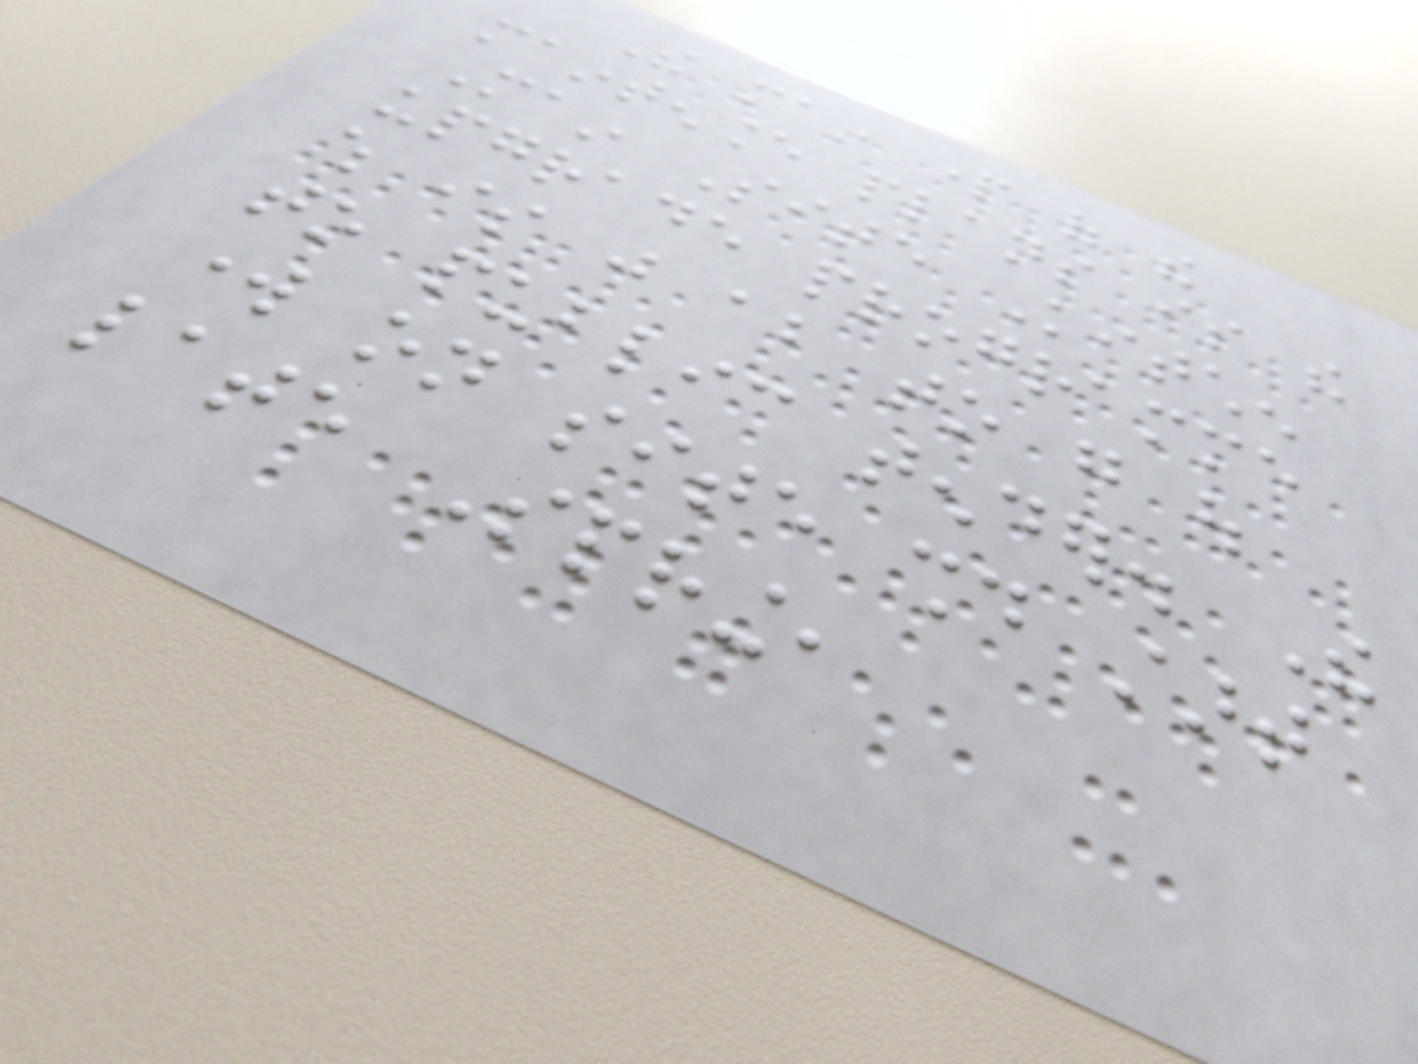The main part of the
maintenance plans is the
Main Site Kitchen
upgrade programme
which is just about to go out
to public tender. The
work on site should start
late Spring,
